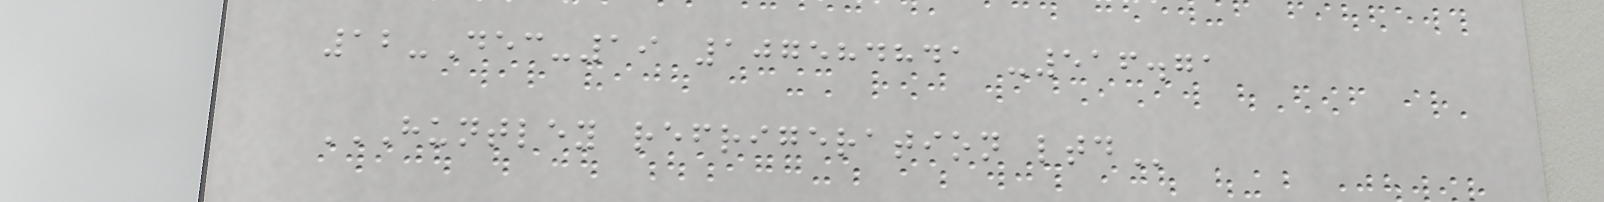12-Dec-19 107584841 -516.71
HUNTLEY REFRIGERATION LTD
